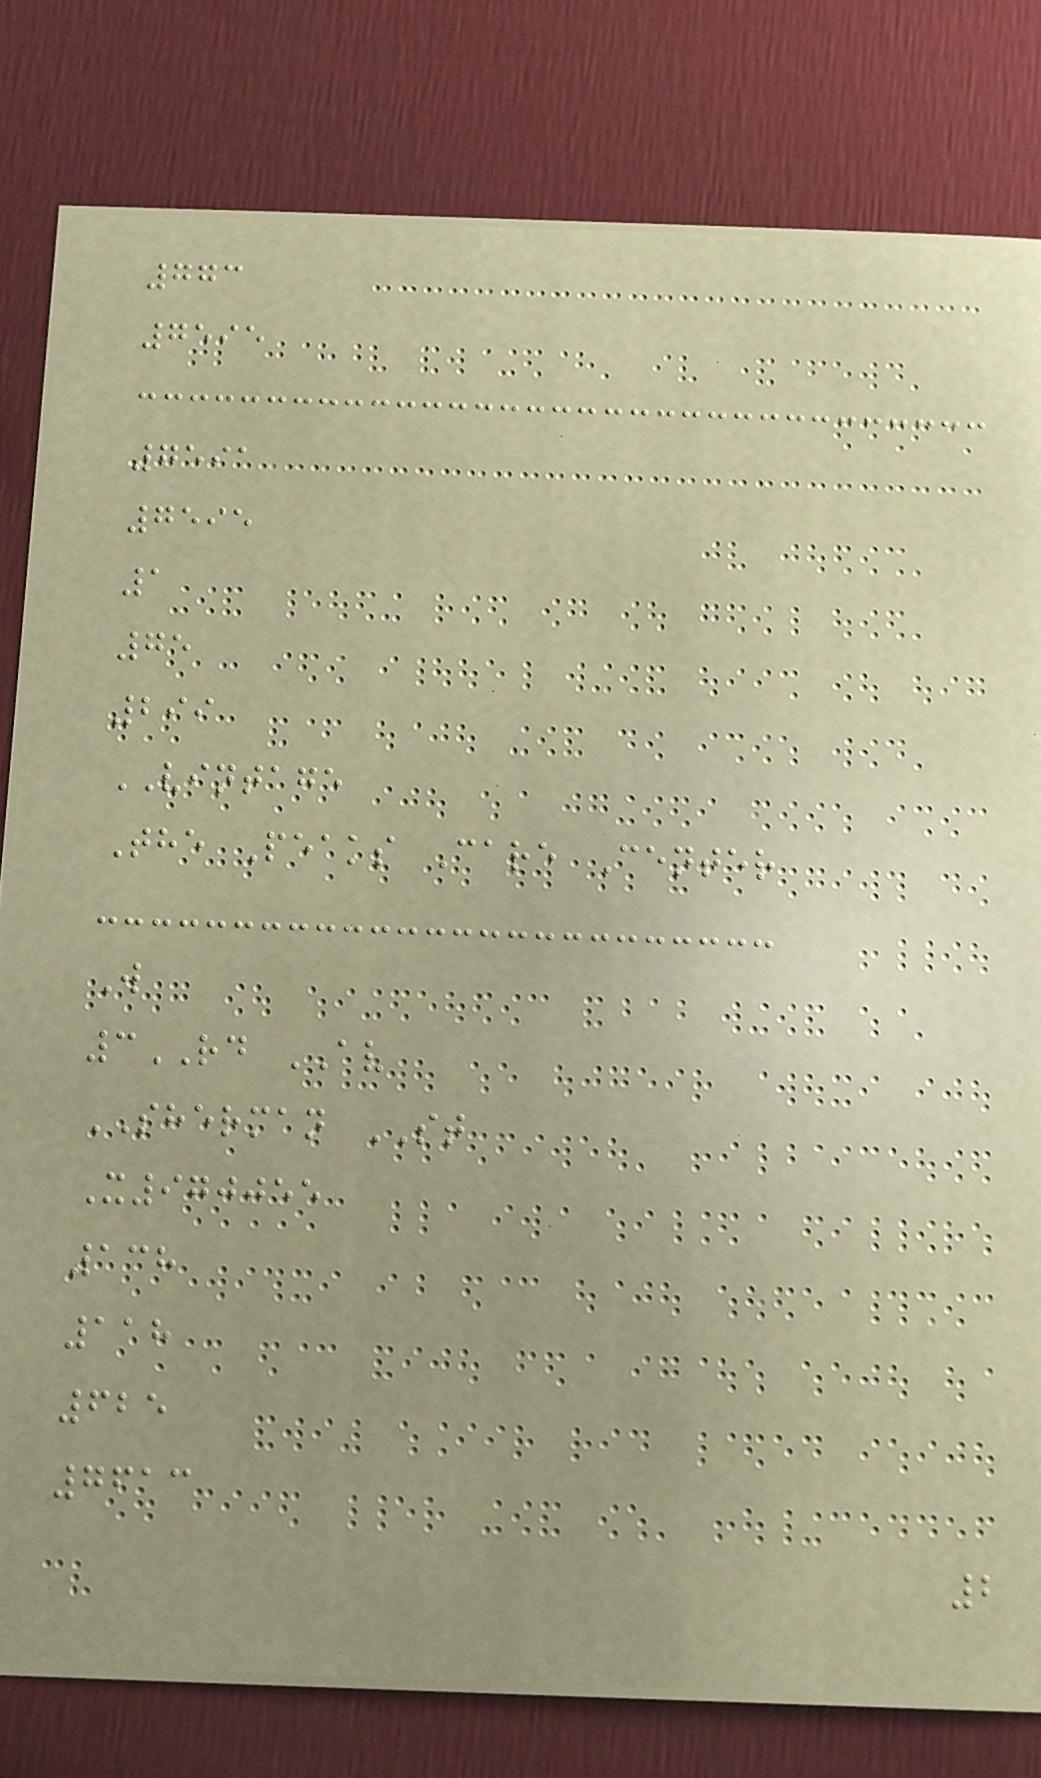773
7595
7591
7595
1
75
299
VINTAGE
The Peaks Care Center
W
3RD AV
SHERMAN ST
X970055
138
118
625
7613
2
